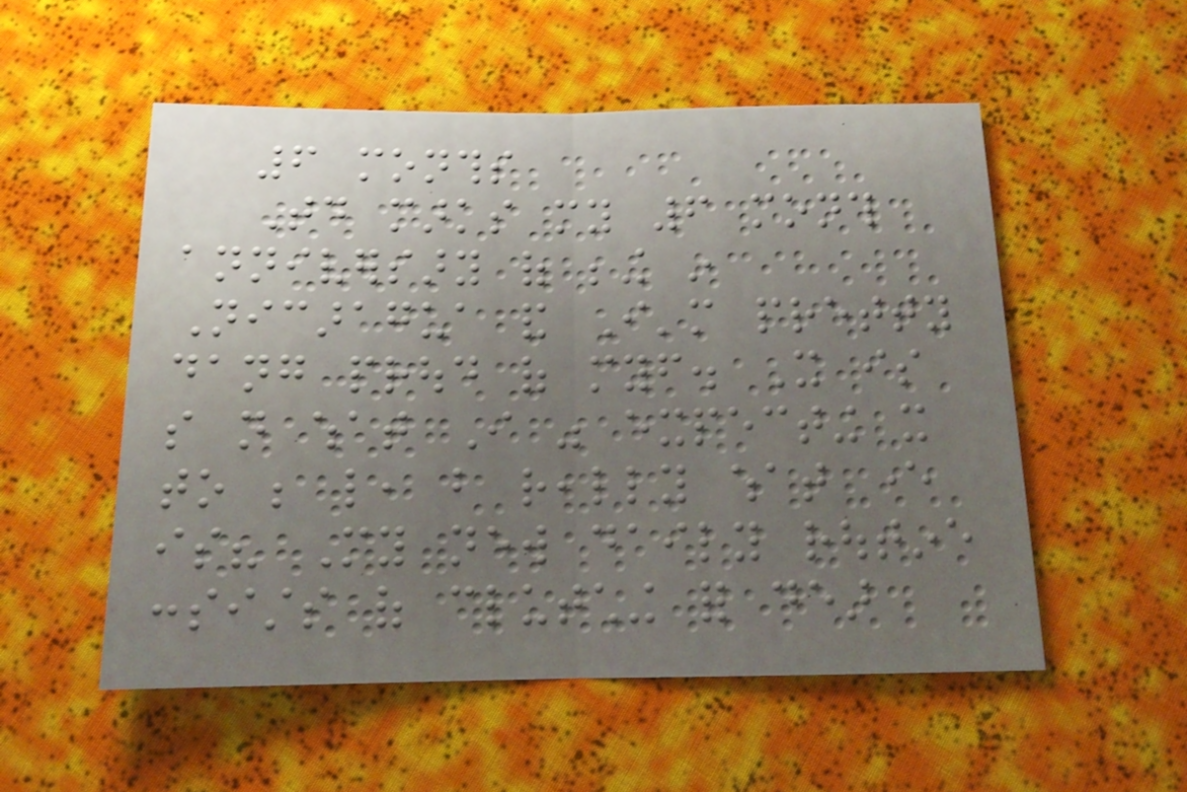6 months
Today marks my 6 month
anniversary of being in
Nicaragua and I'm pretty
dang proud of myself. It is
so not what I was expecting it
to be like, but really what ever
is? My new daily routine
consists of clutching for dear
